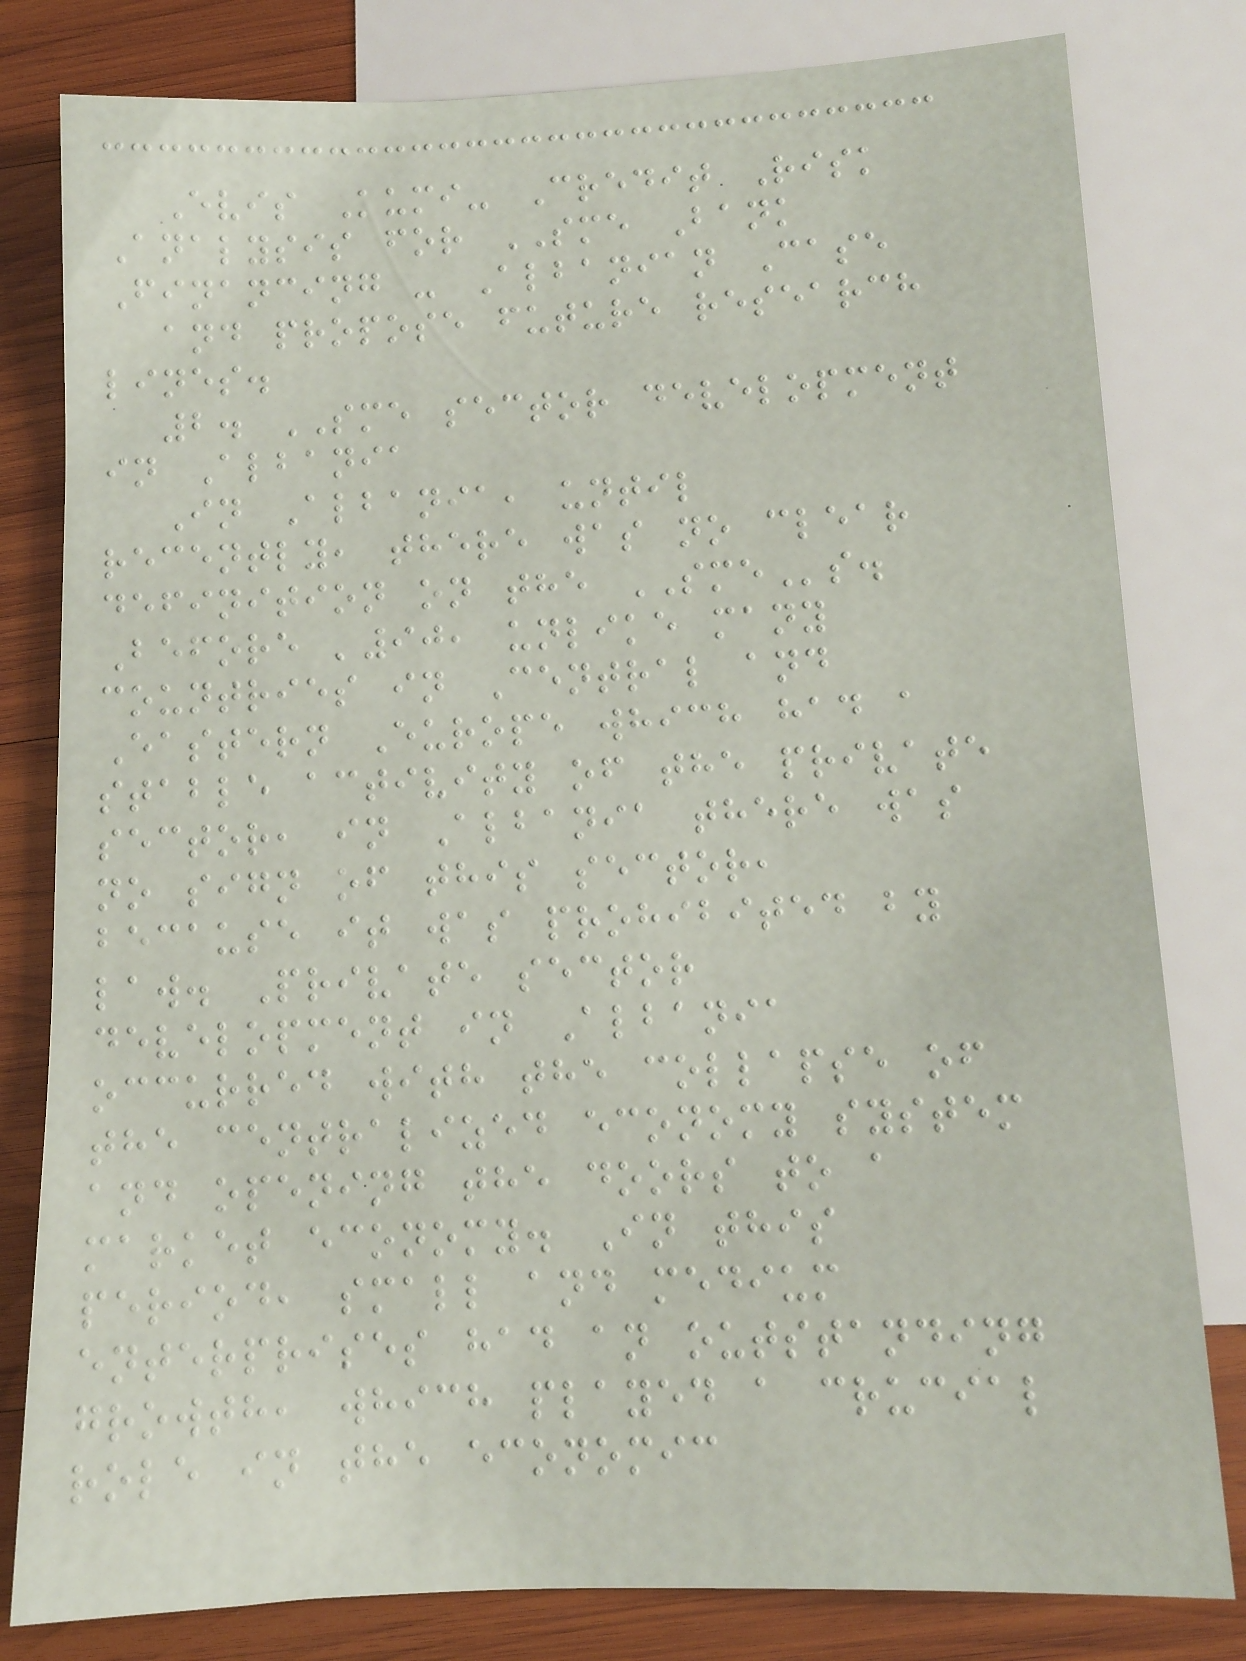Evis Kumi- Credit Risk
Analysis for SME Bank
Financing - Albanian Case
and propose future research
lines.
2. SME sector development
in Albania
In Albania, until
recently, there was no clear
definition on the SMEs.
Before '90, unlike many
countries in Central and
Eastern Europe which had a
stable activity of the private
sector, in Albania there was
no sign of this sector,
because it was prohibited by
law. Private sector
development in Albania
occurred with the collapse of
the centralized economy system
and opening the doors to a
market economy. In this
period, small and medium
enterprises had an outstanding
growth, which played a crucial
role in the economic
